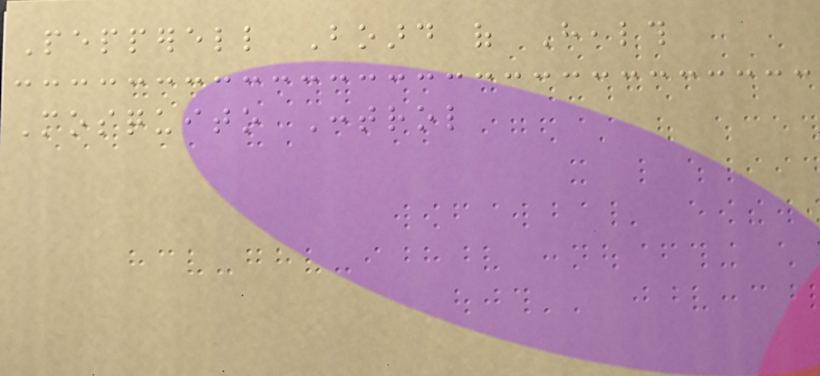Pepperell Board of Health
Mosquito Control
